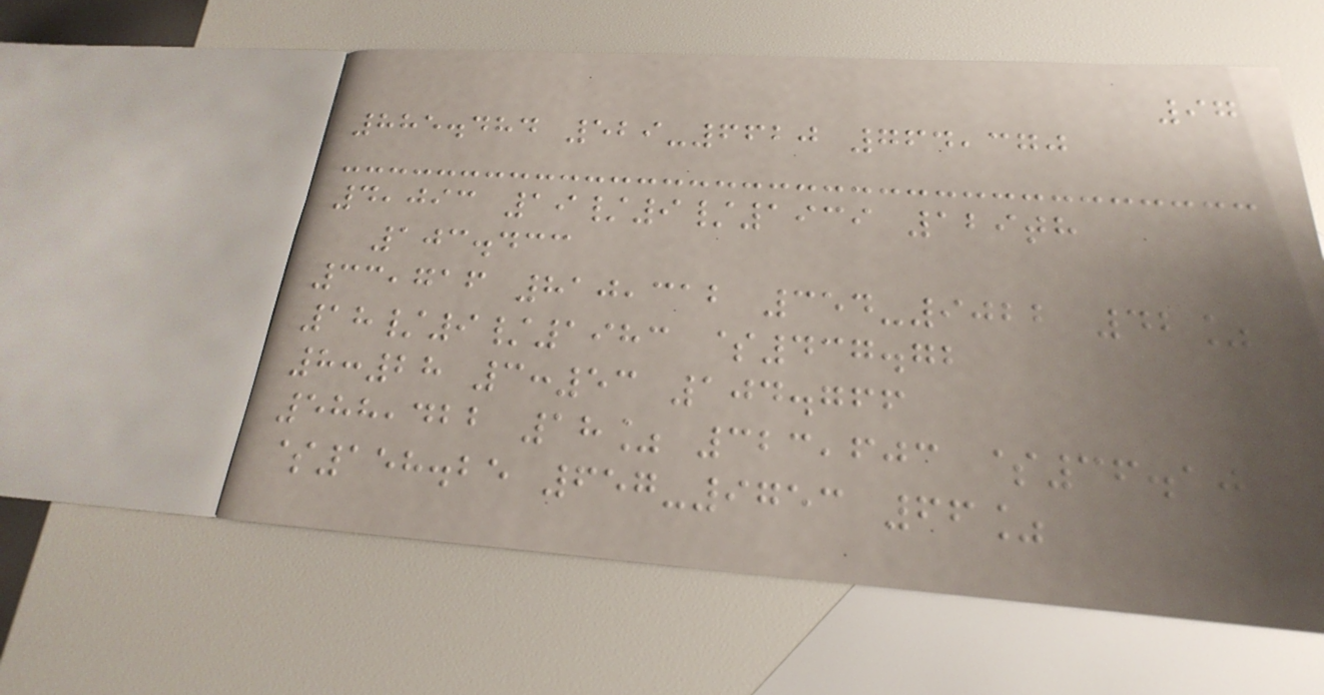97
885.484 529-6620 764,370
4,093 19/9/1939 129th
103.433
33,716 810,312 354-9022 42%
18/9/1983 $437.72
8:28 3:53 104.766
588,422 18% 323,603 $36.10
$158.25 657-9753 66%
